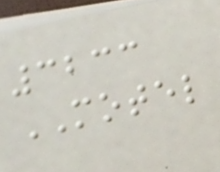3233
MOTEL
